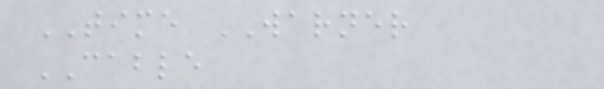TIME WARNER
CABLE
